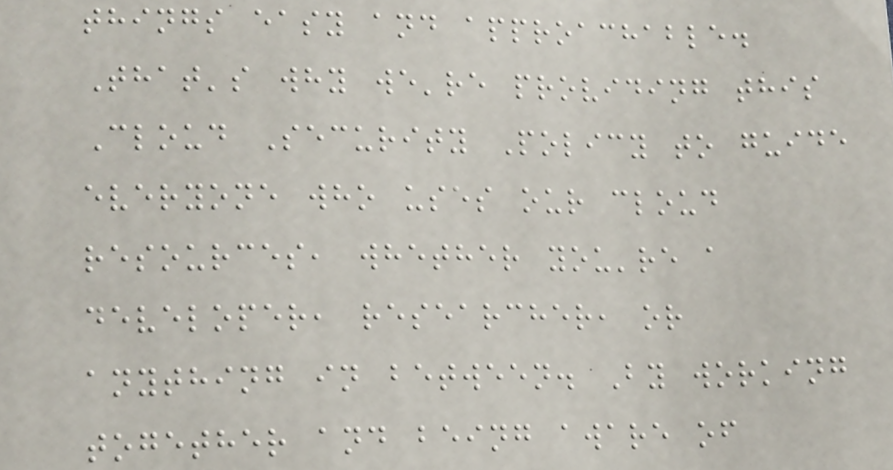things easy and approachable.
That's why we're providing this
Cloud Security Policy to guide
everyone who uses our cloud
resources, whether you're a
developer, researcher, or
anything in between. By working
together and being aware of
